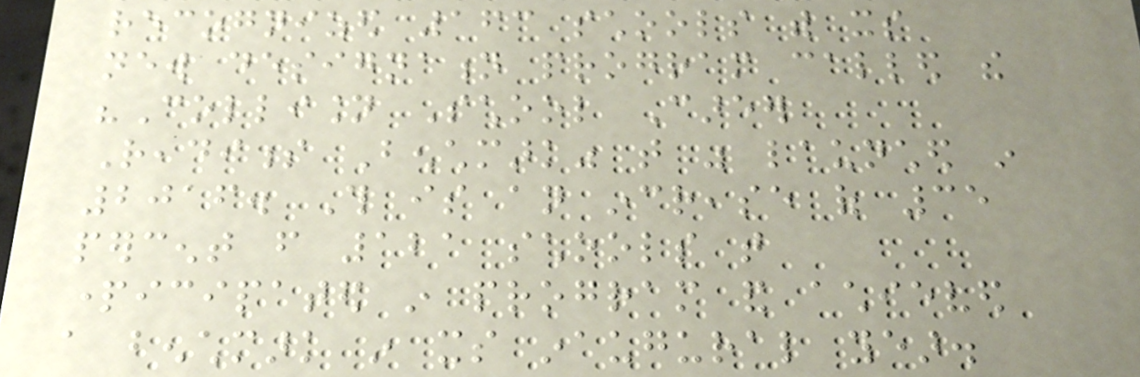recognized 163 schools with its
new designation program called the
"Collision School Career
Readiness Benchmark" that was launched in
2016. This is an increase of 35
percent from 121 schools that
participated in program and achieved
a benchmark in its inaugural year.
